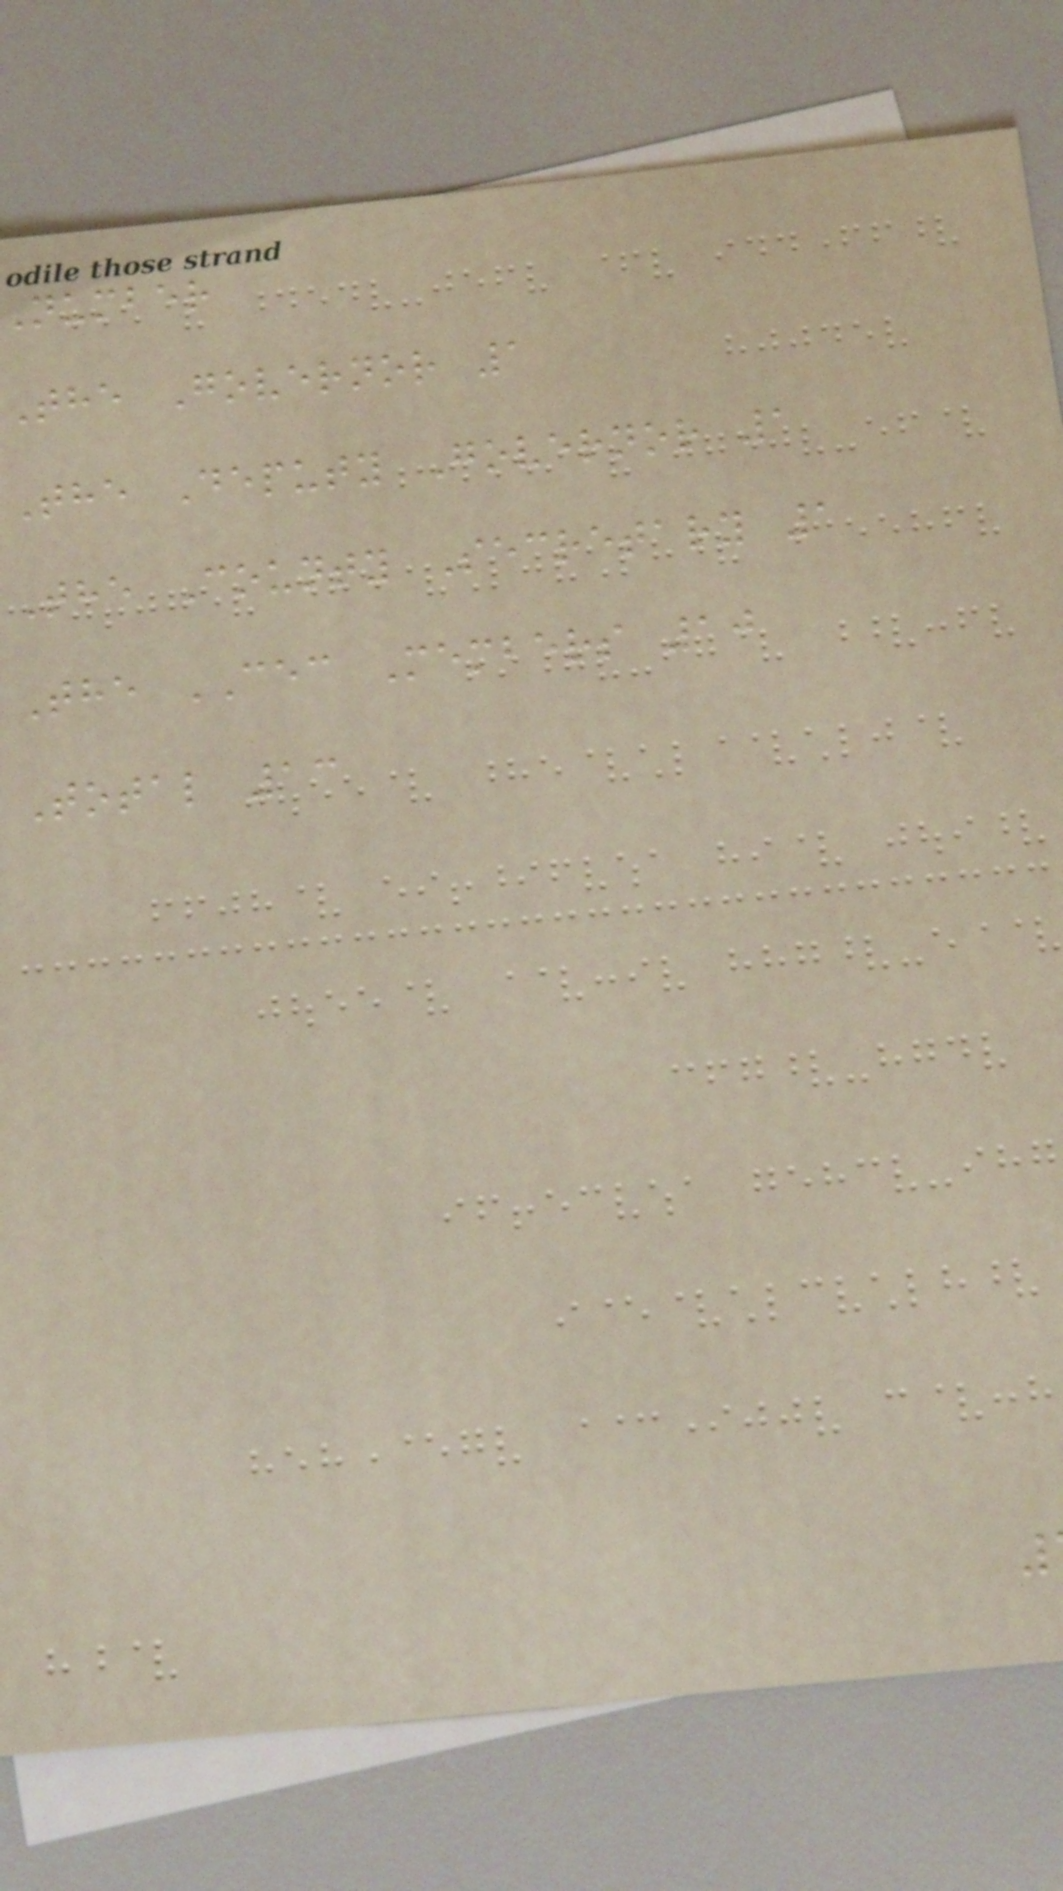number
The Governor 1
The Deputy Governor 1
The County Secretary 1
The CEC Members 10
Total 13
